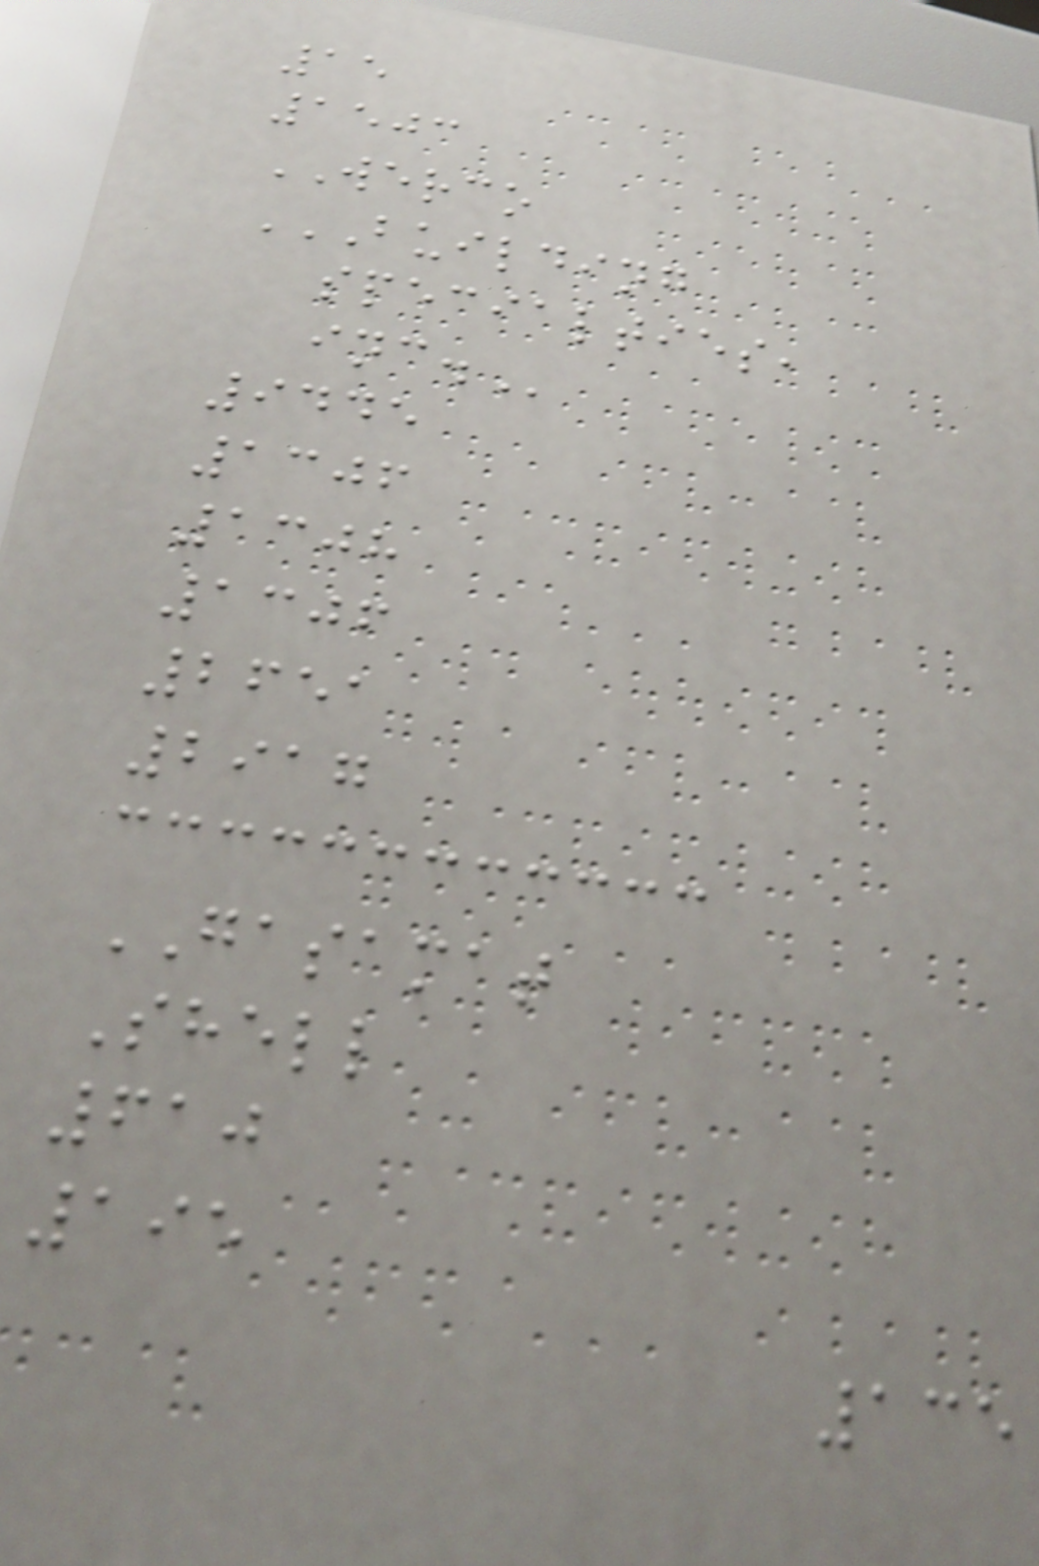15
1503
WERCO
BUILDING
SPECIALTIES,
INC.
9445
1306
1308
1306
2651
2917
GASAMAT
Shell
610
195
135
